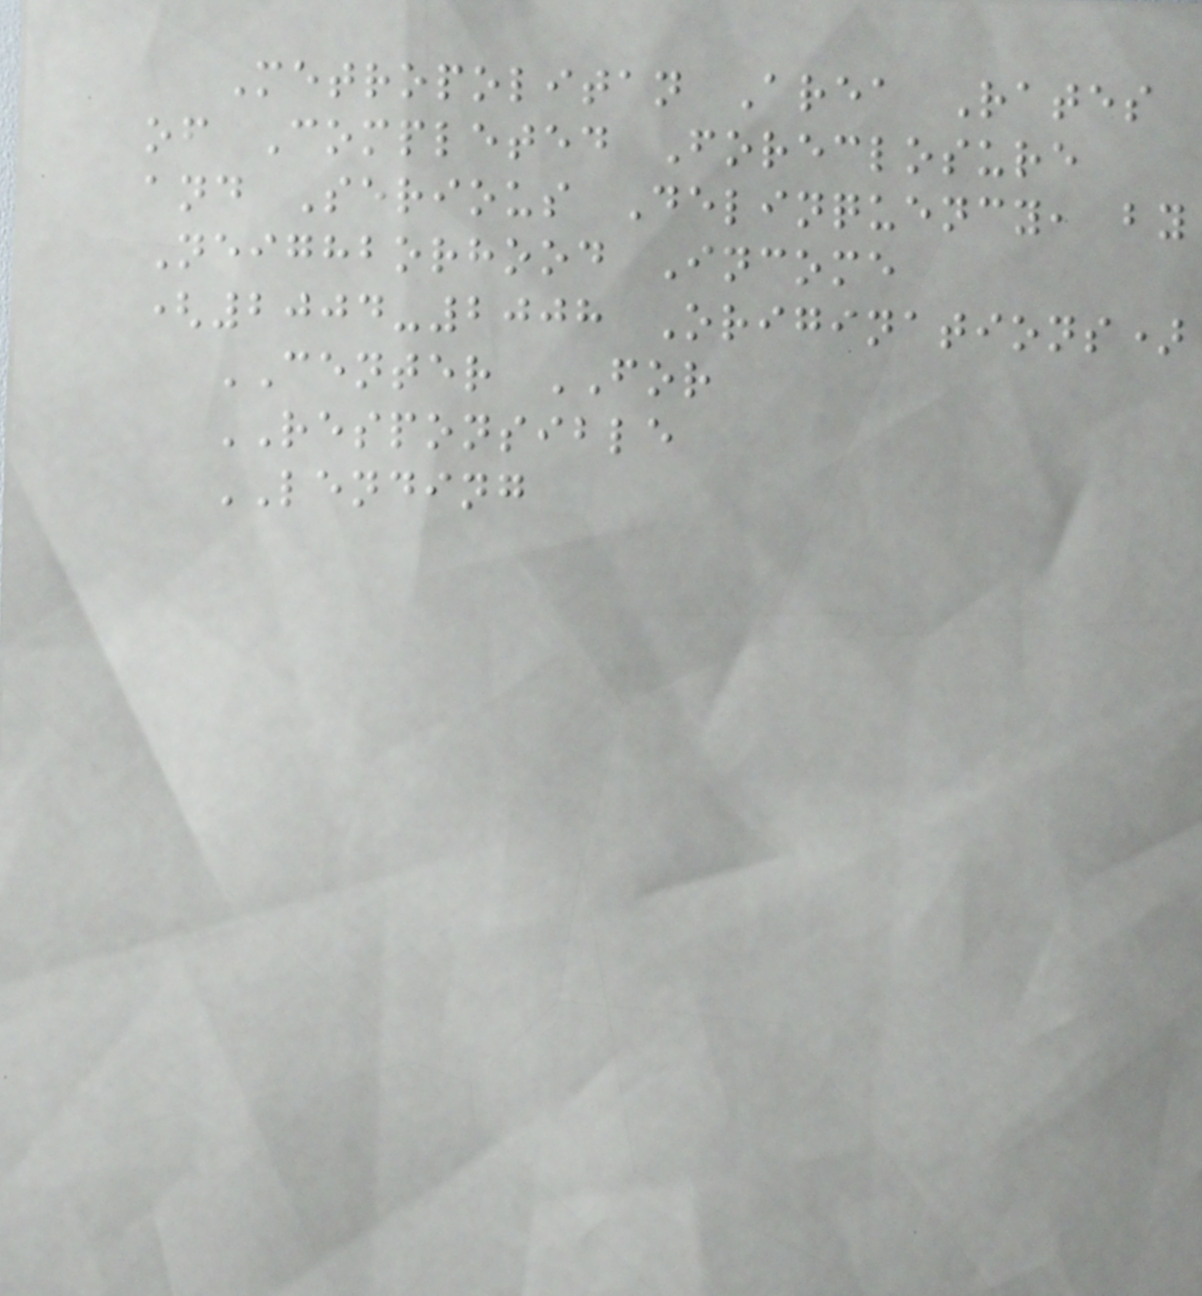Metropolitan Area Rates
of Completed Foreclosure
and Serious Delinquency, by
Neighborhood Income
(2004-2008 Originations)
CENTER FOR
RESPONSIBLE
LENDING
